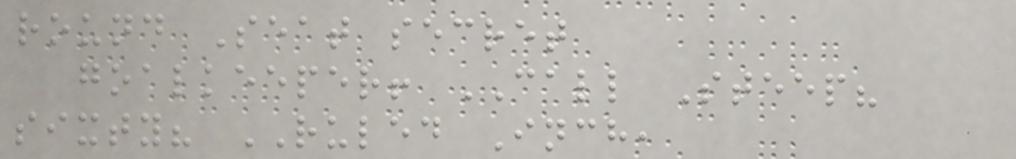round Seat secret
goalkeeper! CALL Steep?
sixty? RULED Inch,
